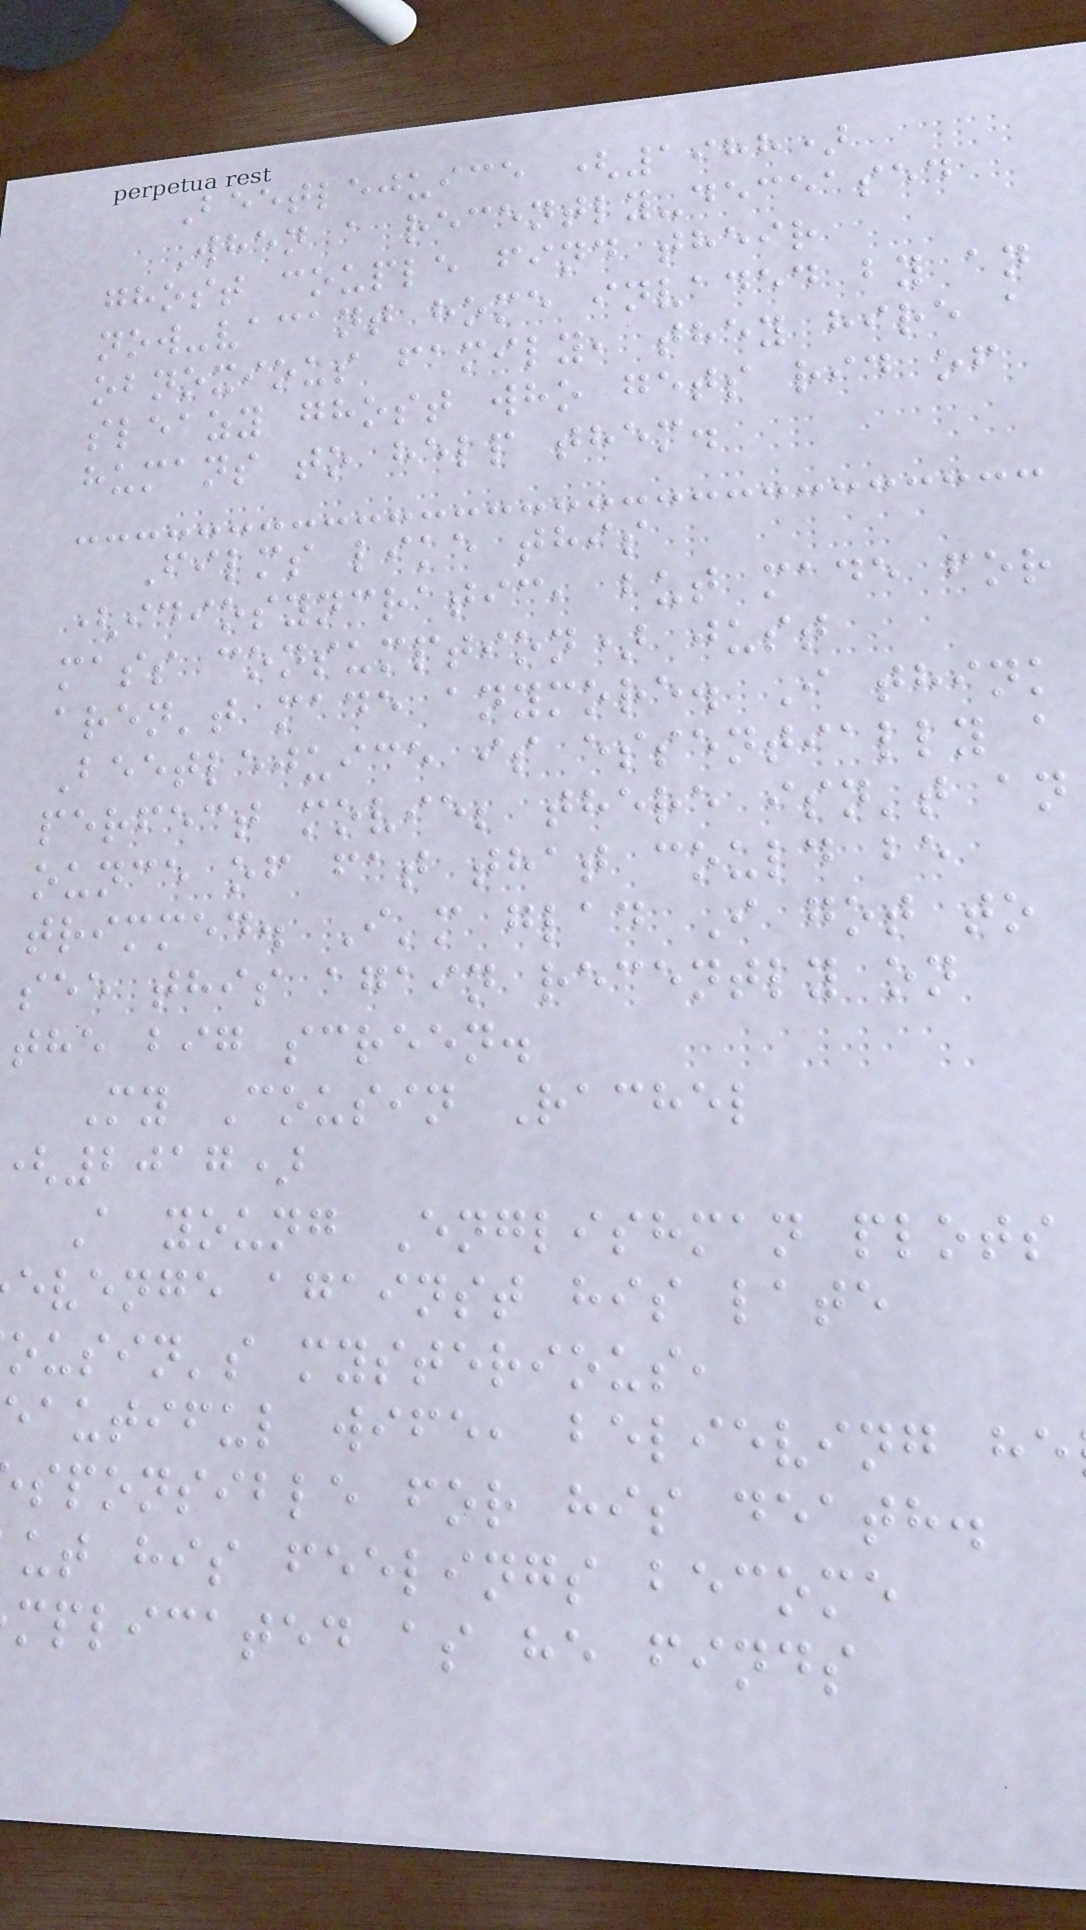Beetlejuice (1988)
When a recently-deceased
ghost couple find their
now-vacant home invaded by an
obnoxious family, they hire a
sleazy ghost who gets rid of
humans to help them.
Films like this
(idiosyncratic, but made for
mass consumption) just
aren't made anymore. I think
Beetlejuice is essentially a
perfect movie; there isn't an
ounce of fat that could be
trimmed. I'm glad I got to
see this again recently on
the big screen.
My Cousin Rachel
2017)
A young Englishman plots
evenge against his late
ousin's mysterious,
eautiful wife, believing he
sponsible for his death.
ut his feelings become
mplicated as he finds
